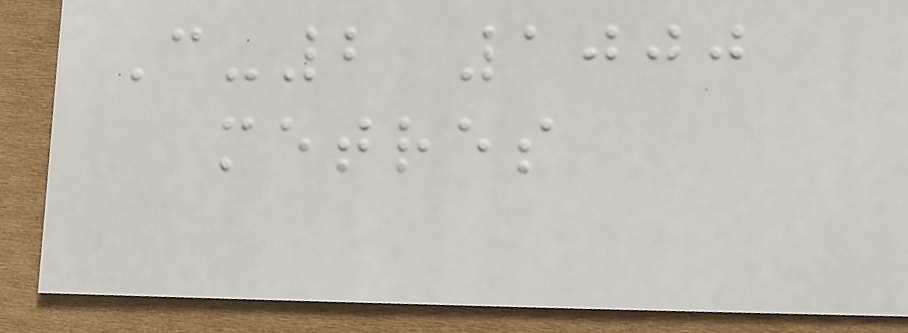C-2 1000
metres
